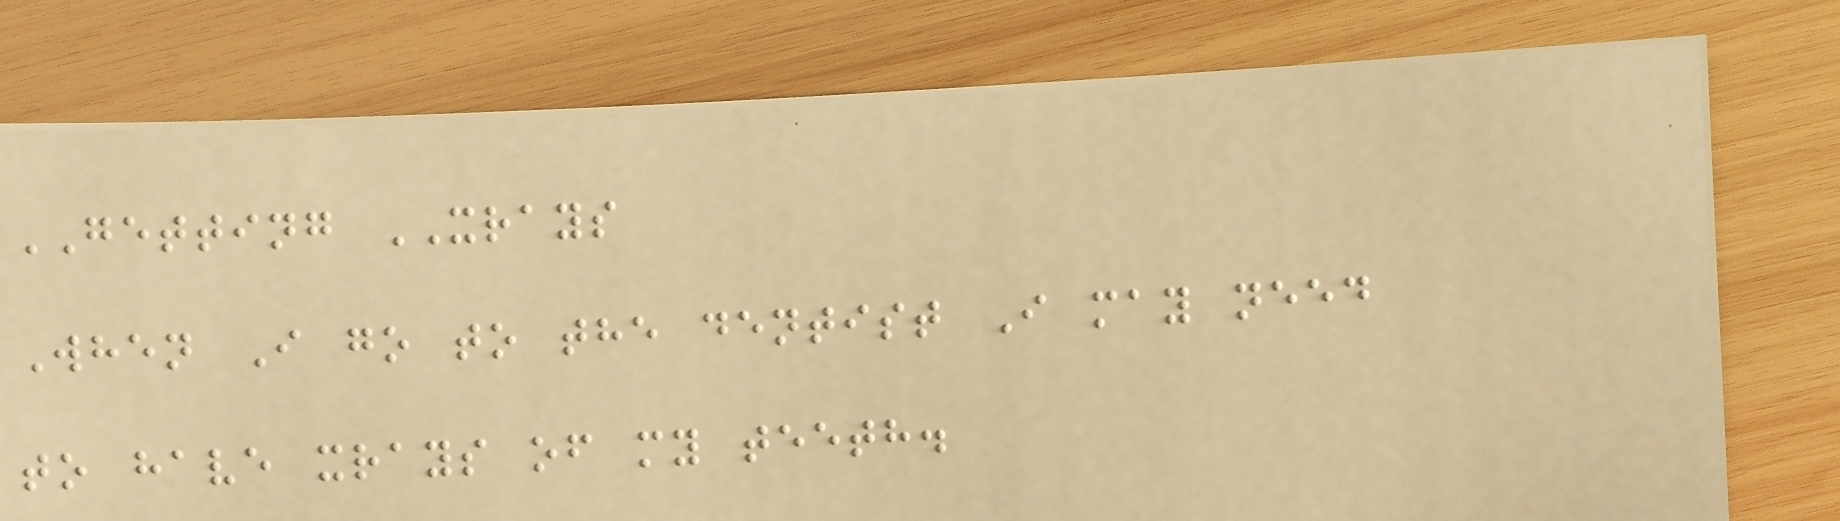GETTING XRAYS
When I go to the dentist I may need
to have xrays of my teeth.
